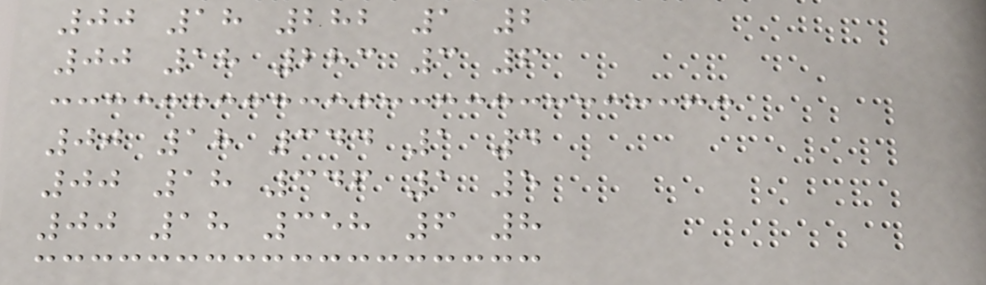00 18 282 1 2
00 18 283 3 6
00 18 344 1 4
00 18 346 1 5
00 18 358 6 8
